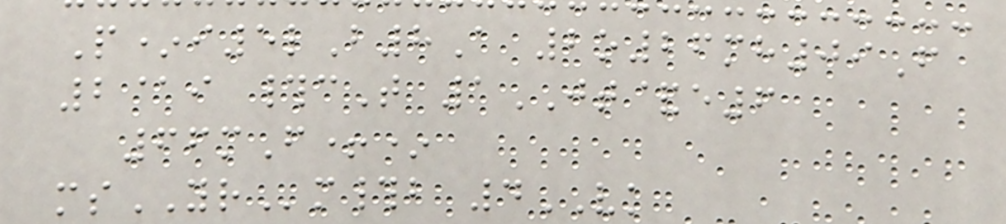P*i5lB8A 2o26mh09F
2@i #cT 1JT&e6
66mF+*
msYRm#b 4VK
